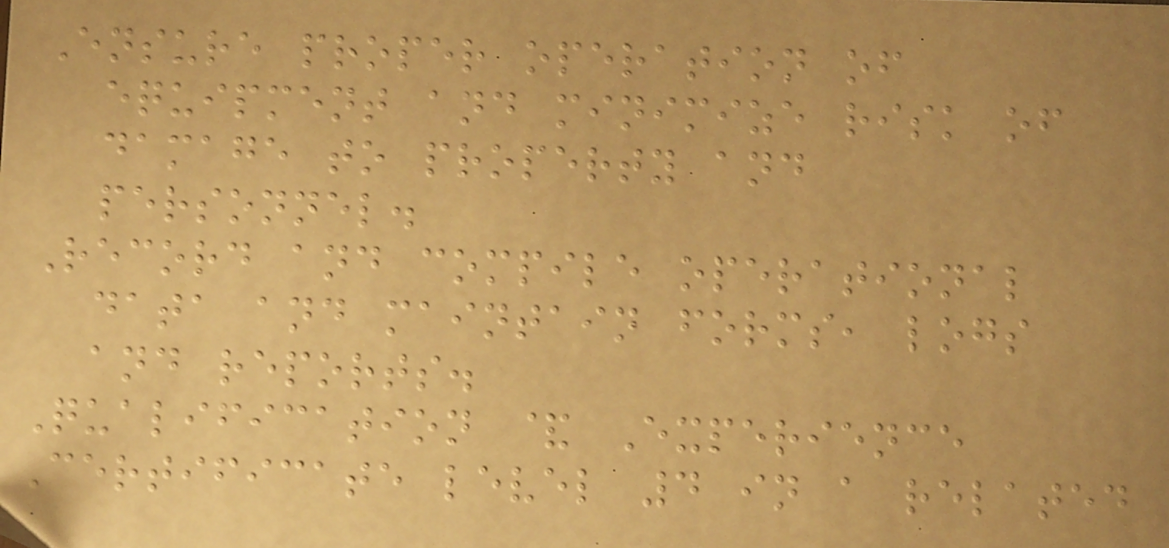Ensure proper operation of
equipment and minimize risk of
damage to property and
personnel.
Record and compile operational
data and maintain forms, logs
and reports.
Qualification & Experience
Certificate level 4 in a related
